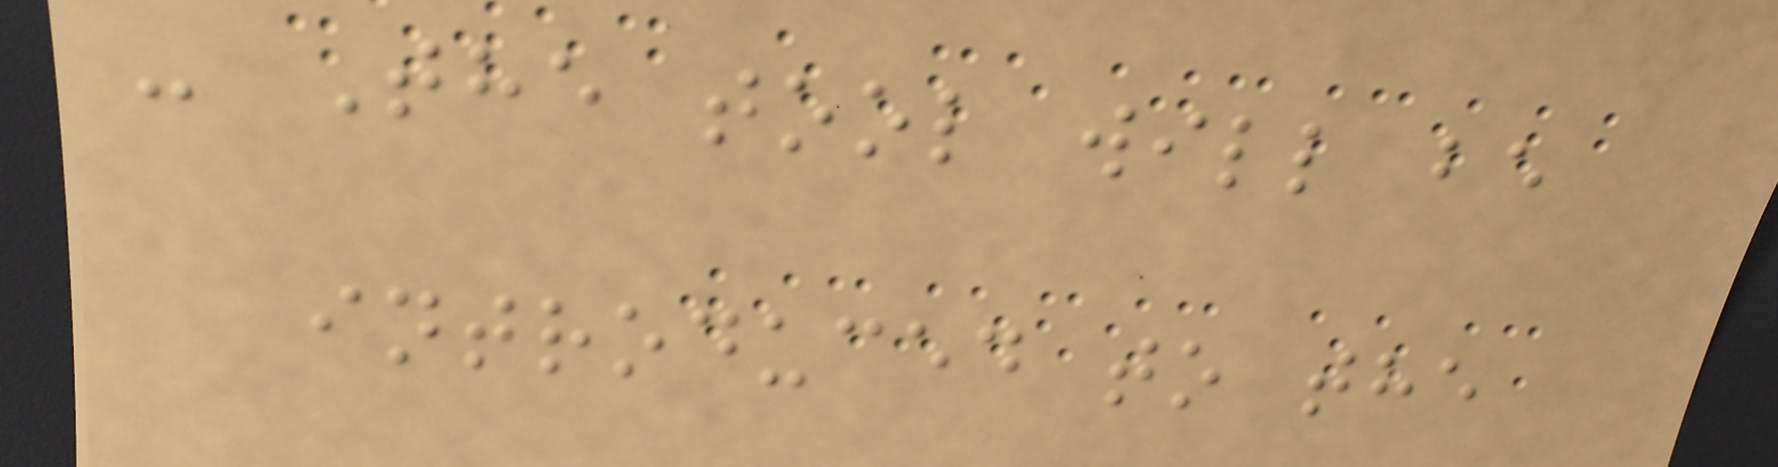- The tool will be
introduced to the
